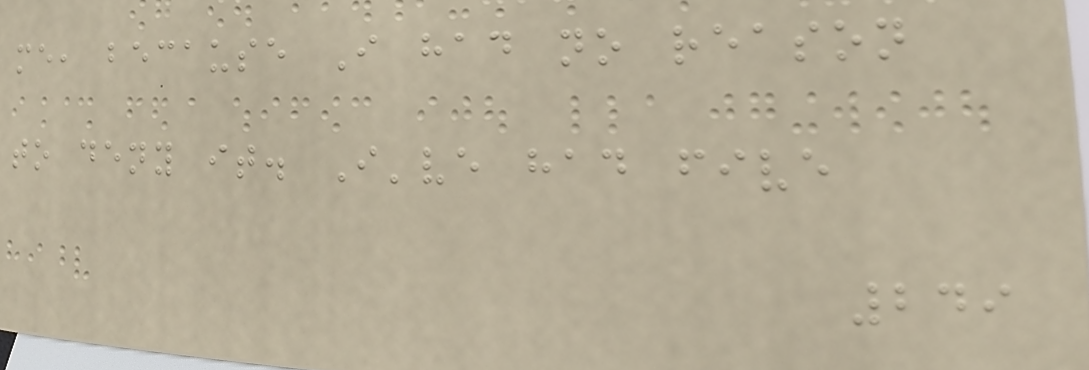me, because I had no reason
to deny it. I've had five
249
